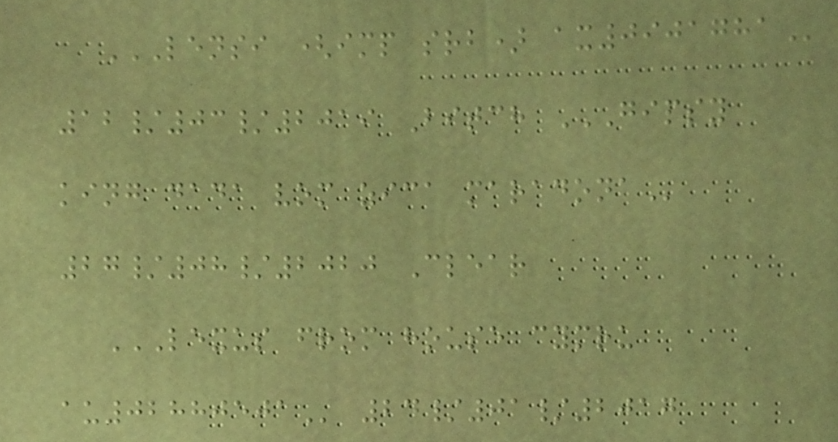LENSI (IMP SRB) AX0901781
12/03/2019 Bitch GIPSY
KING DADA VOM ZICA MARADONA
27/08/2020 Clear
LEXUS FROM HOUSE CYMRU
AU02880501 24/01/2017
